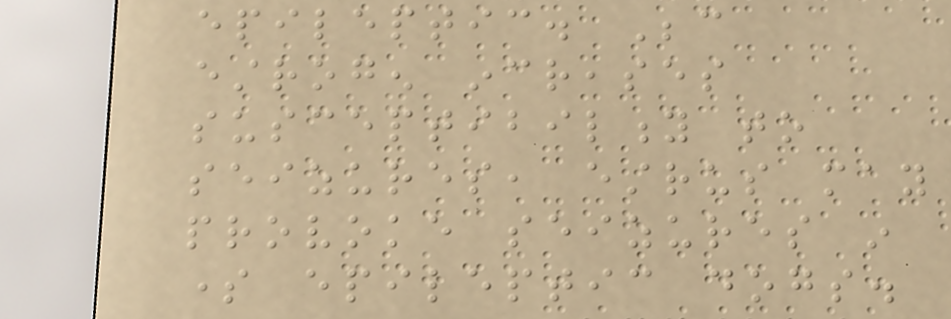epileptic. Because
estrogen increases
susceptibility to
seizures, estrus may
provoke seizures in
some epileptic dogs.
